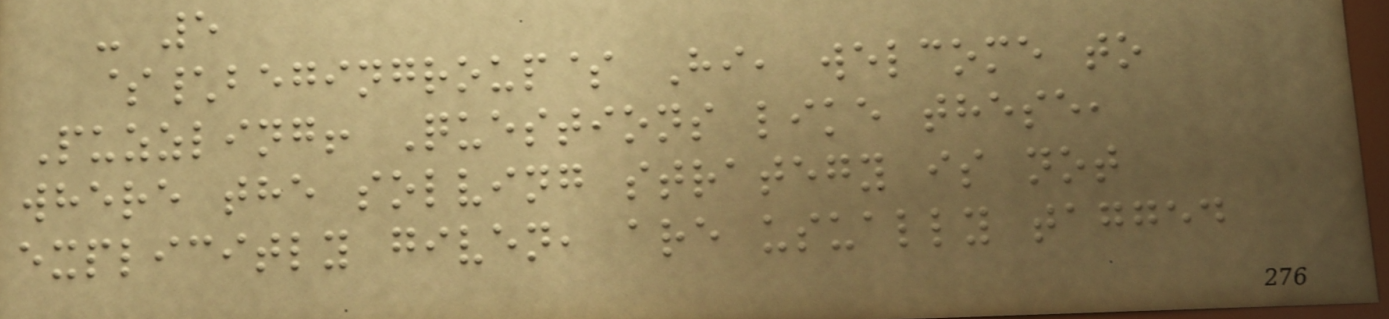- 5
$\begingroup$ Hi, welcome to
Puzzling! Questions like these,
where the solving strategy is not
explicitly given, are usually tagged
